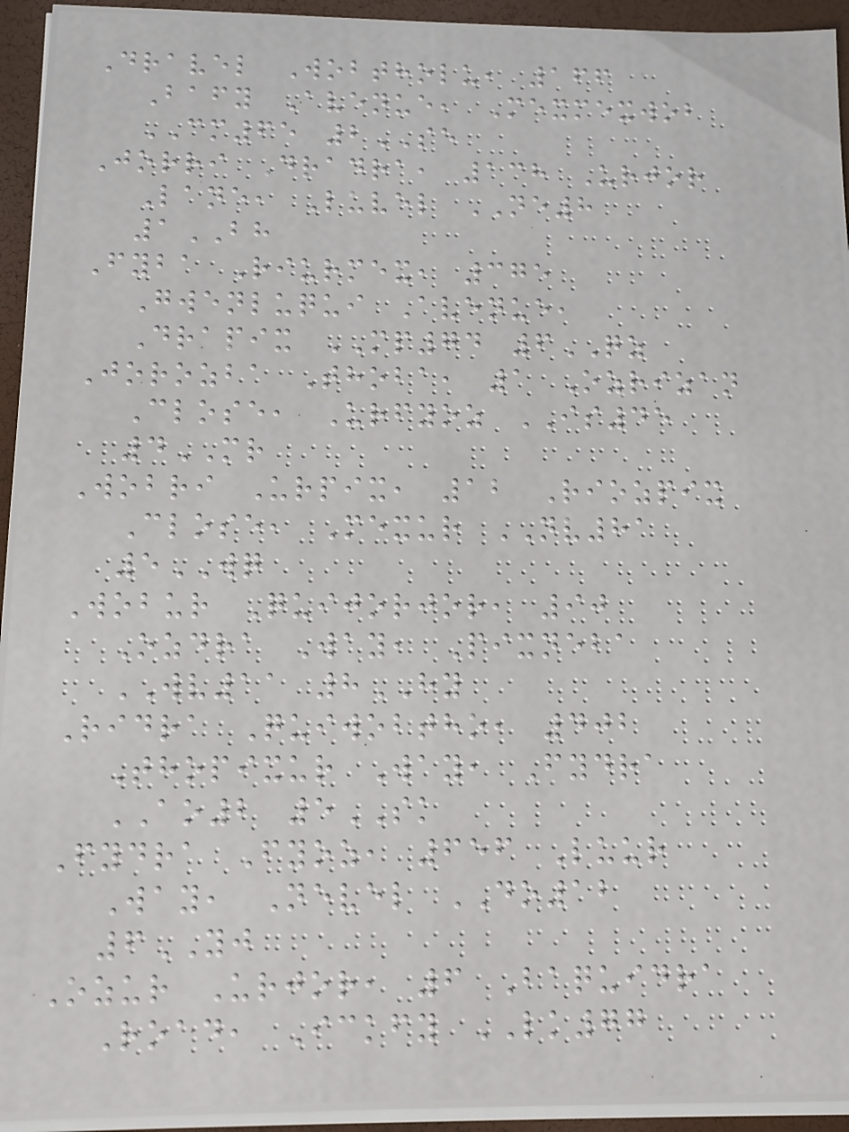Dravel Wobtholu, 166
Bafy Avenue, Mexmexwob
CM65 2SE
Jorri Dradra, 138 Urjor
Lane, Luvel NE8
1BH
Fyba Riurmex, 375
Gwenluqui Avenue,
Drapix MP74 6QZ
Jorozba Thoba, 1 Ozrizan
Close, Urfyoz IS45
4MR
Wobri Urpix, 12 Riozpix
Close, Mexur NV81
5WQ
Wobur Quijorjor, 90
Ozdra Way, Pixneba
WV11 8HY
Ridra Quiwobtho, 402
Thopixur Way, Fydra
AO2 5SK
Fydra Fyoz, 656 Luur
Way, Nevel DO12
6YJ
Ozur Urjor, 6 Baquidra
Road, Ickfy LK77
